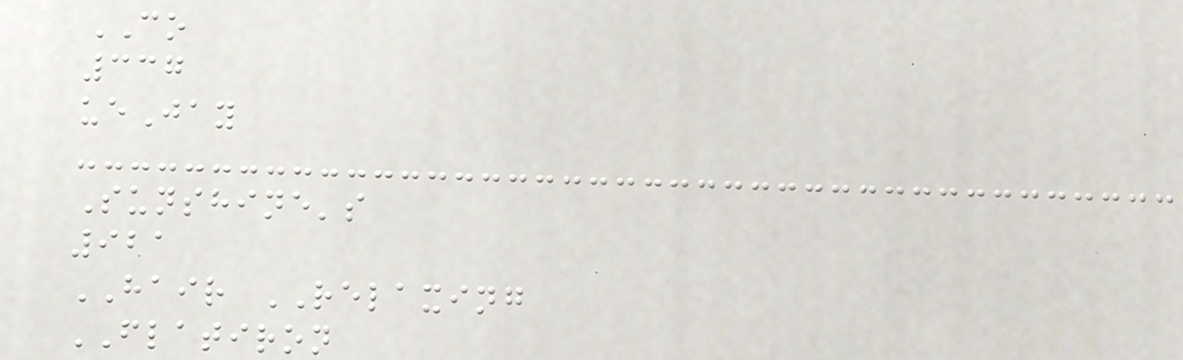CO
337
ueJay
Sunshine's
921
HAIR RELAXING
FLATIRON
